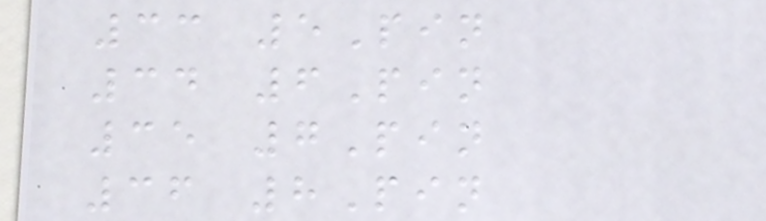33 5Pin
34 6Pin
35 7Pin
36 8Pin
